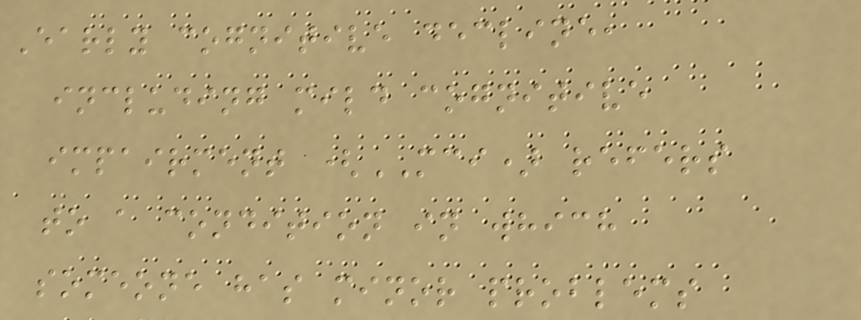Early cognitive decline,
including mild cognitive
impairment (MCI) refers
to a condition in which
someone has minor problems
